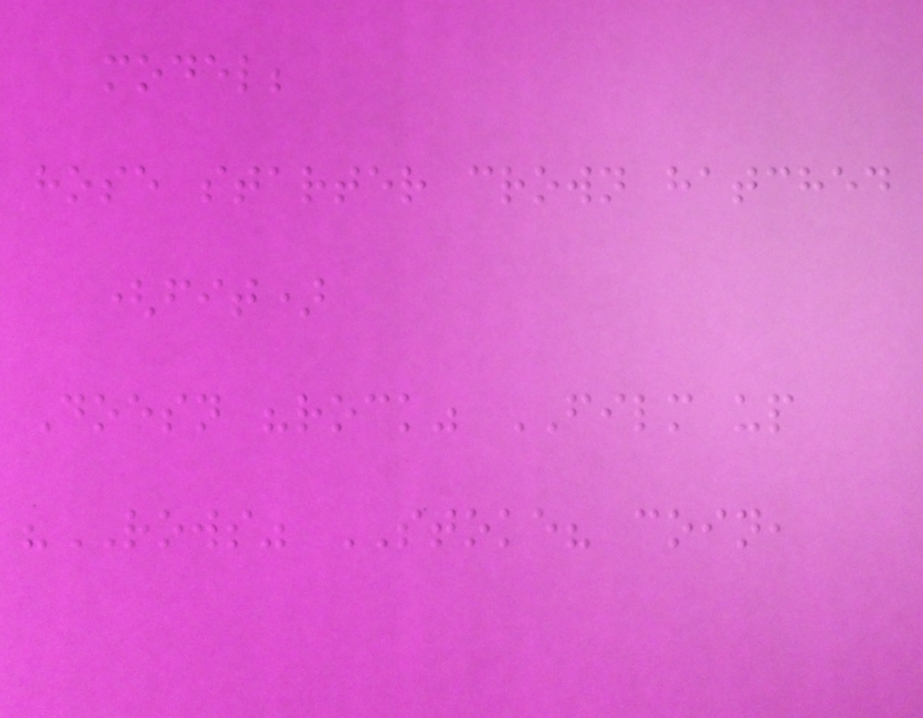model;
hose starter crown hatched
(fit)
Doesn "rock" FILM up
"ROWS" STOKE? coin,
